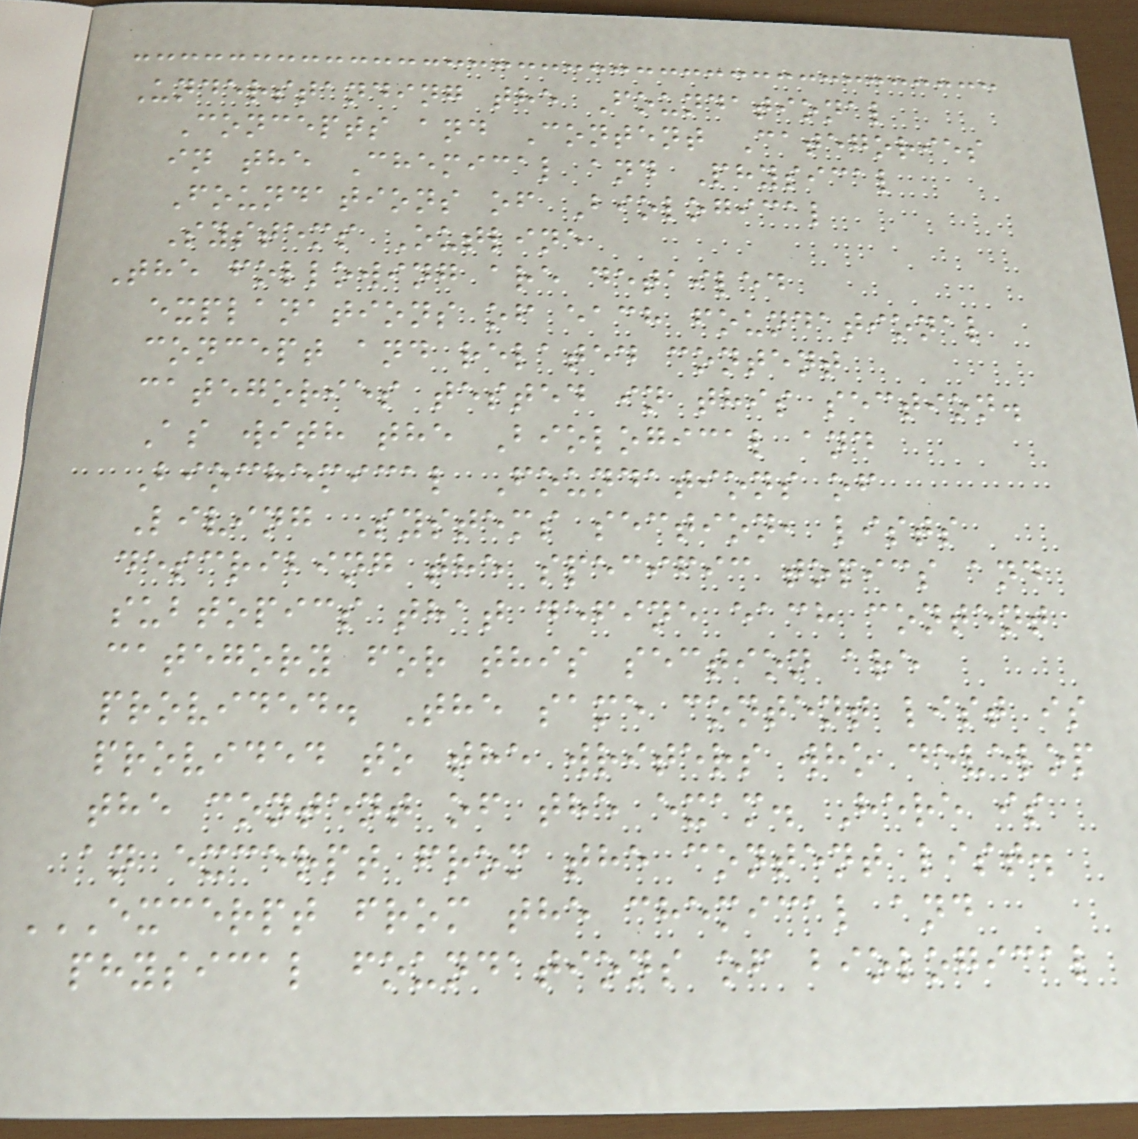Understanding the Foundational
Concepts and Content Categories
in the Chemical and Physical
Foundations of Biological
Systems Outline
The following are detailed
explanations of each foundational
concept and related content
categories tested in this section.
As with the Biological and
Biochemical Foundations of
Living Systems section, lists
describing the specific topics and
subtopics that define each content
category for this section are
provided. The same content list is
provided to the writers who develop
the content of the exam. Here is
an excerpt from the content list.
EXCERPT FROM THE CHEMICAL AND
PHYSICAL FOUNDATIONS OF BIOLOGICAL
